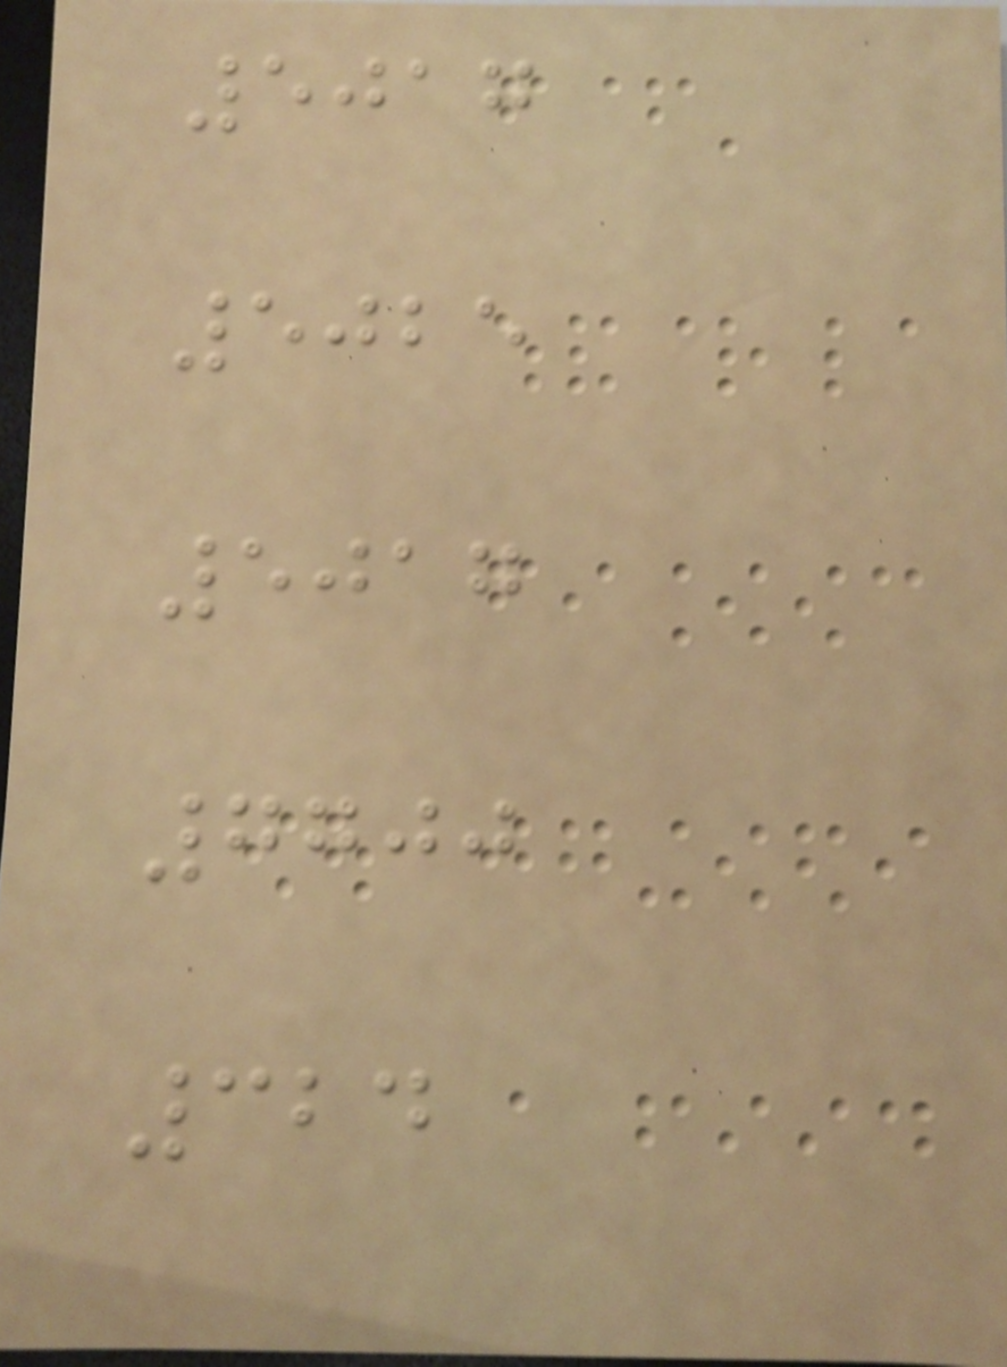5017
5025
5017
7700
324
